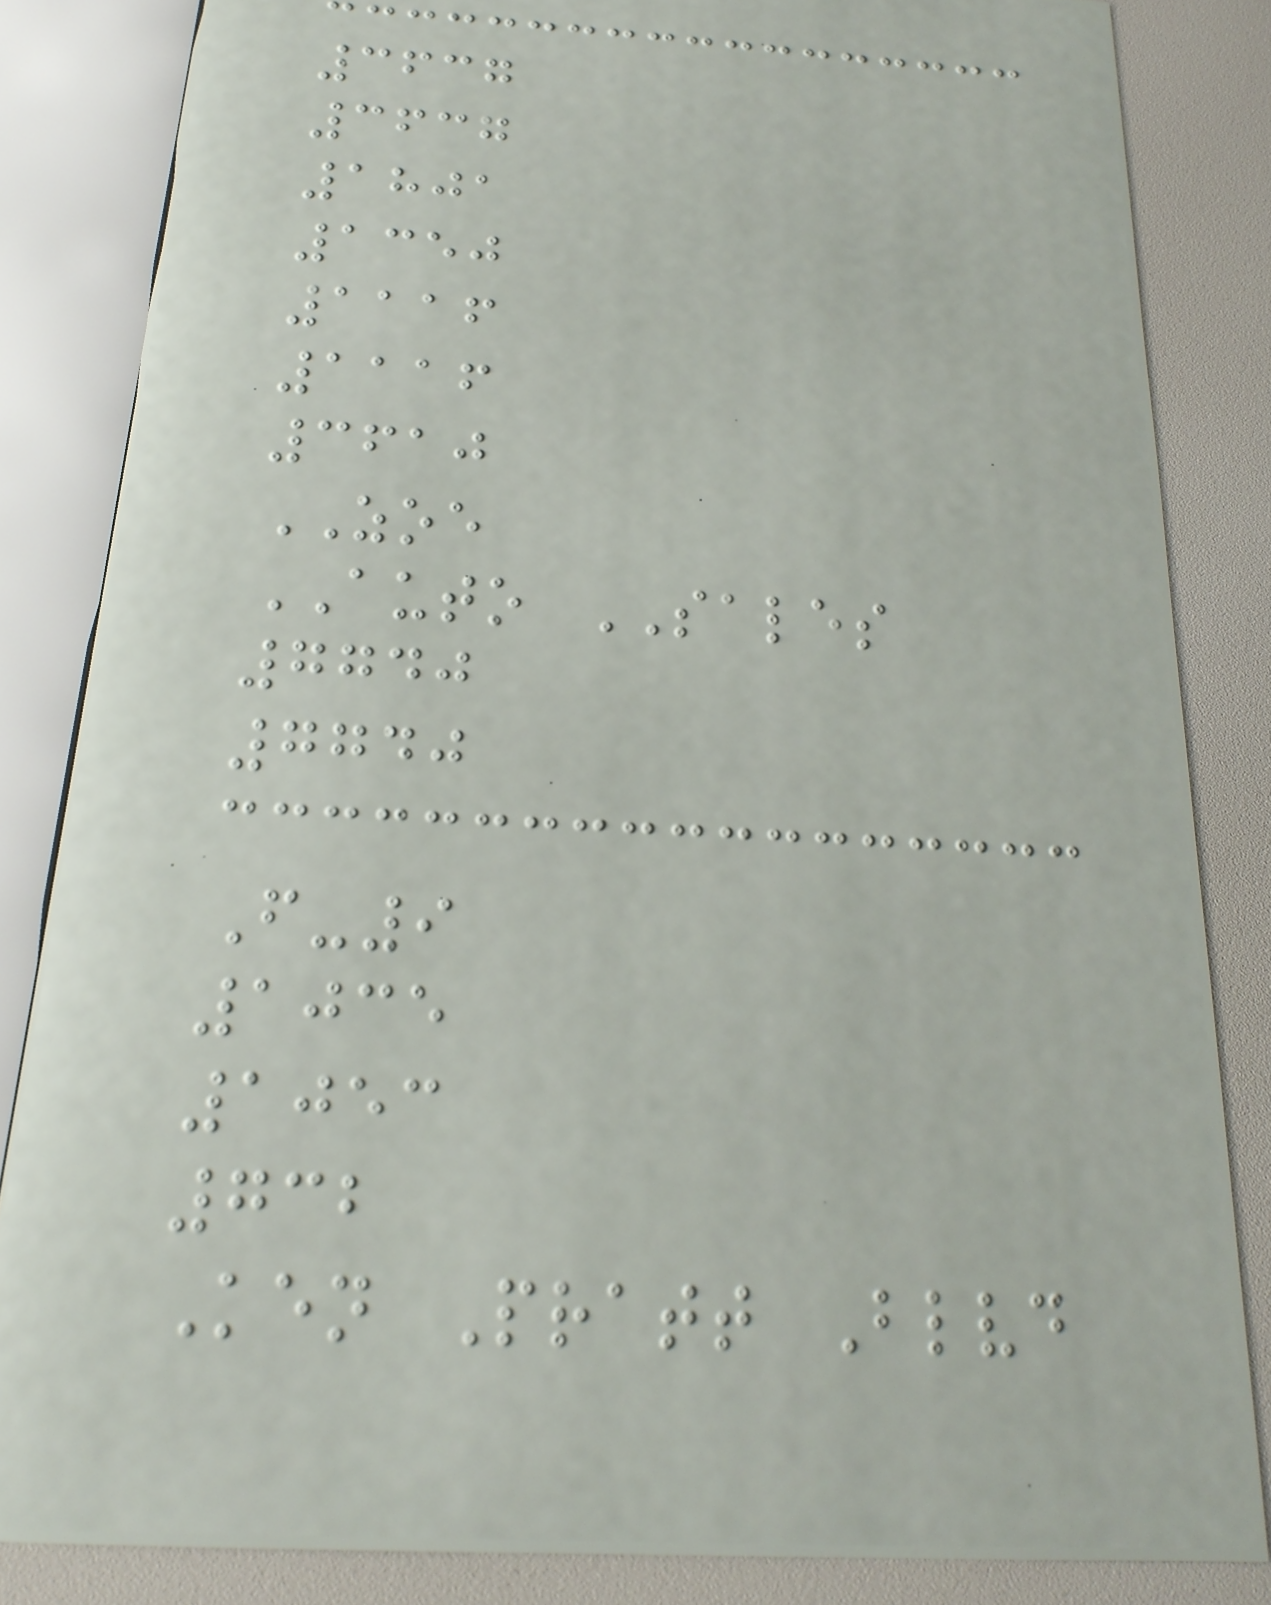3637
3637
1801
1350
1116
1116
3610
ZOE
AUTO SALES
7740
7740
F-9
1035
1053
732
Ken Pratt Blvd
